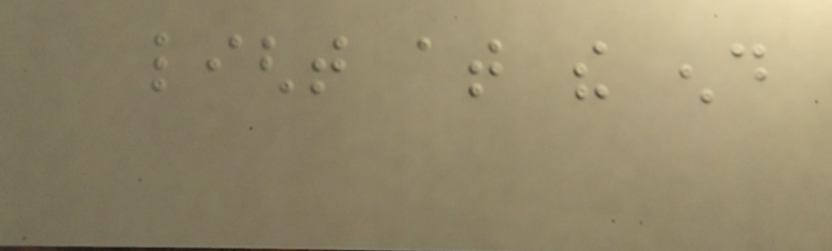light at the end
